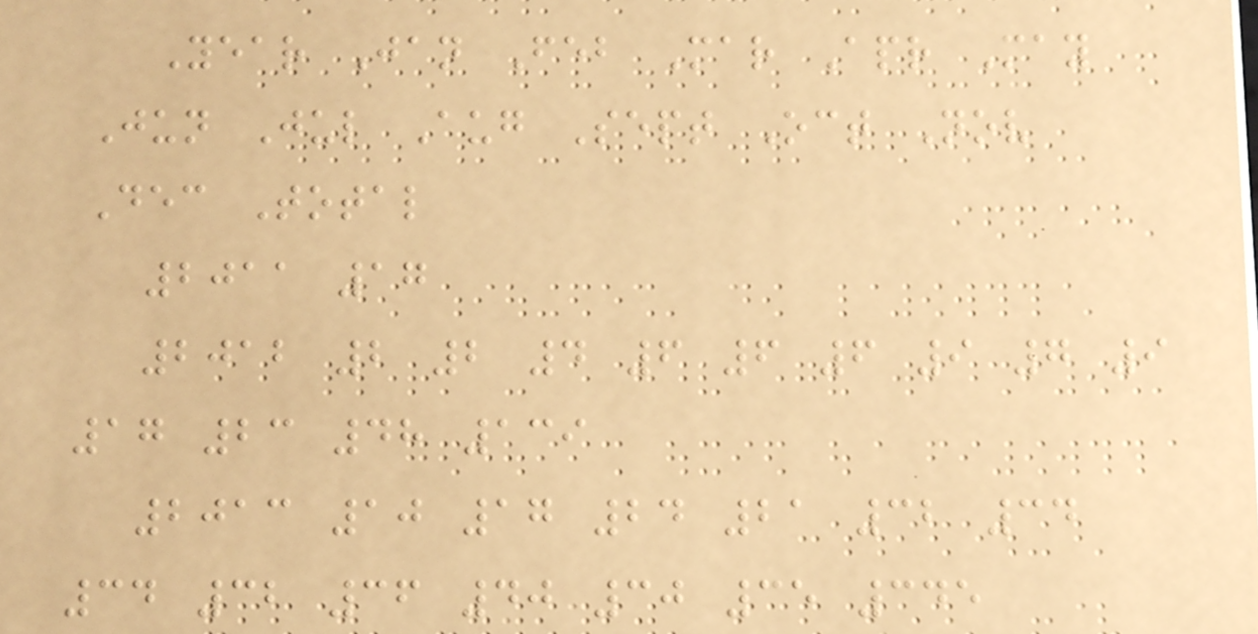Year Jan Feb Mar Apr May
Jun Jul Aug Sept Oct Nov
Dec Total
2011 17
2012 2 2 4 6 6 6 9 7 9
17 23 48 139
2013 10 17 24 21 32 34
34 32 36 40 30 35 345
